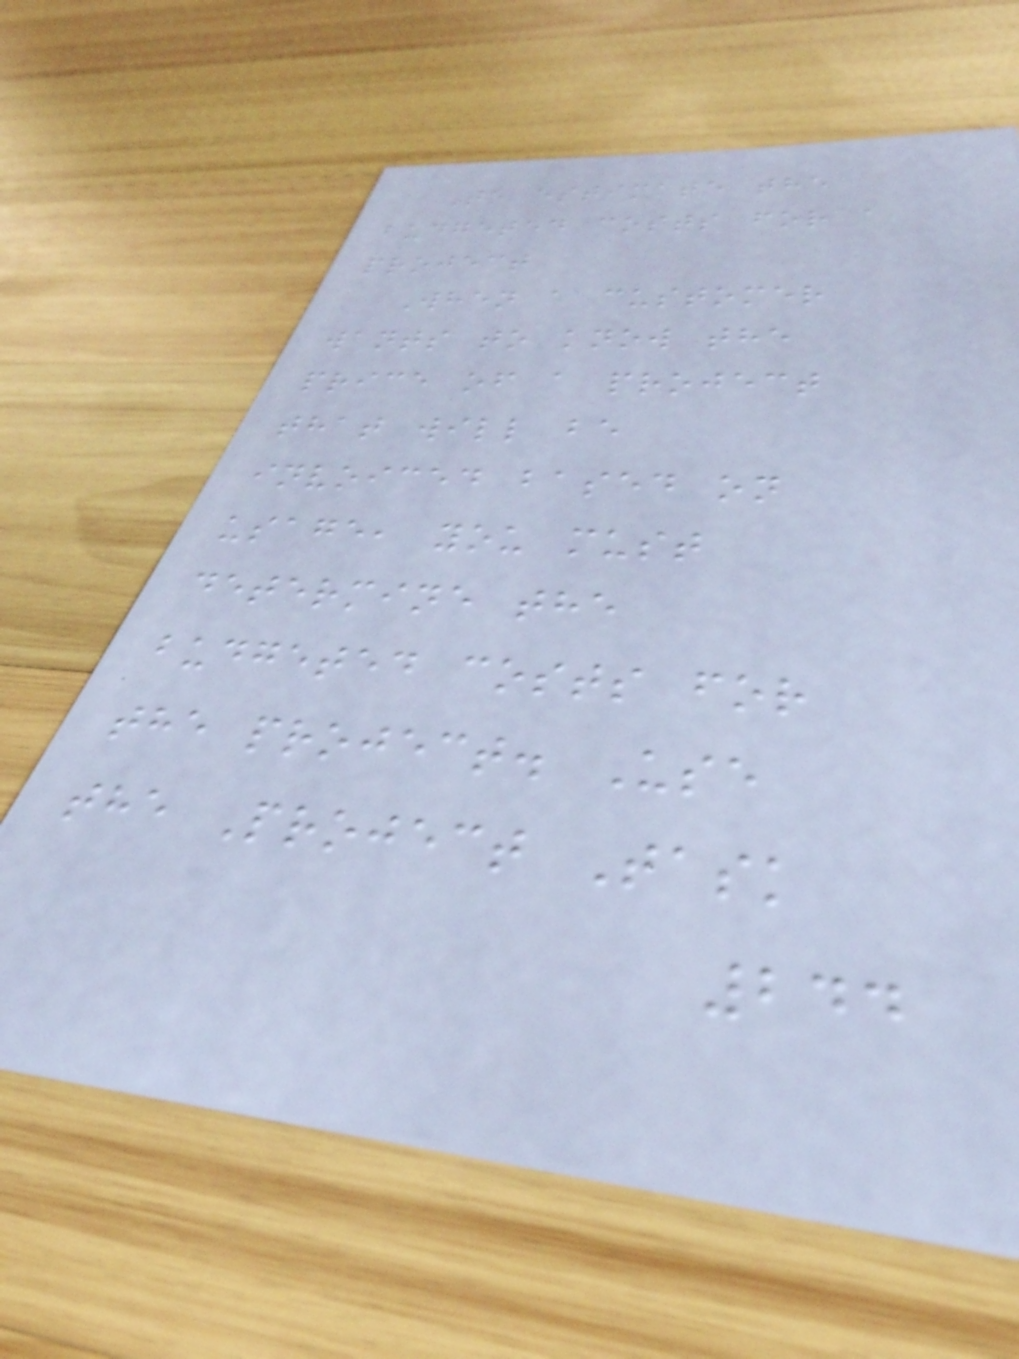To estimate the
budgeted costs for a
project
When a customer
wants to know the
price of a project
that will be
invoiced based on
usage, you must
determine the
budgeted costs for
the project. Use
the Project Task
244
